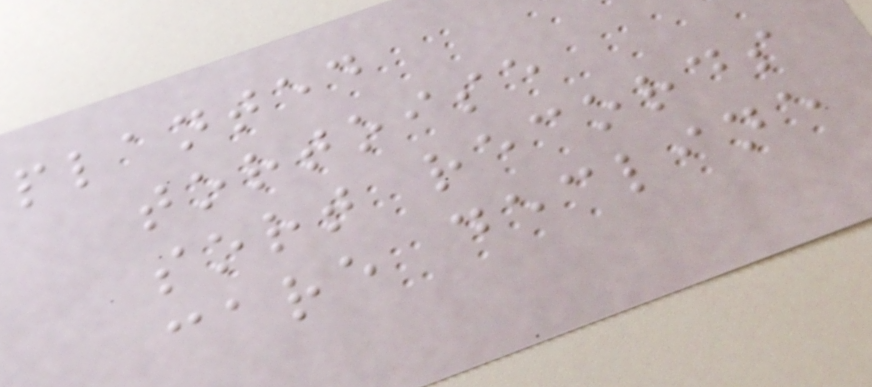planted
tortoise
sort records
care decline
